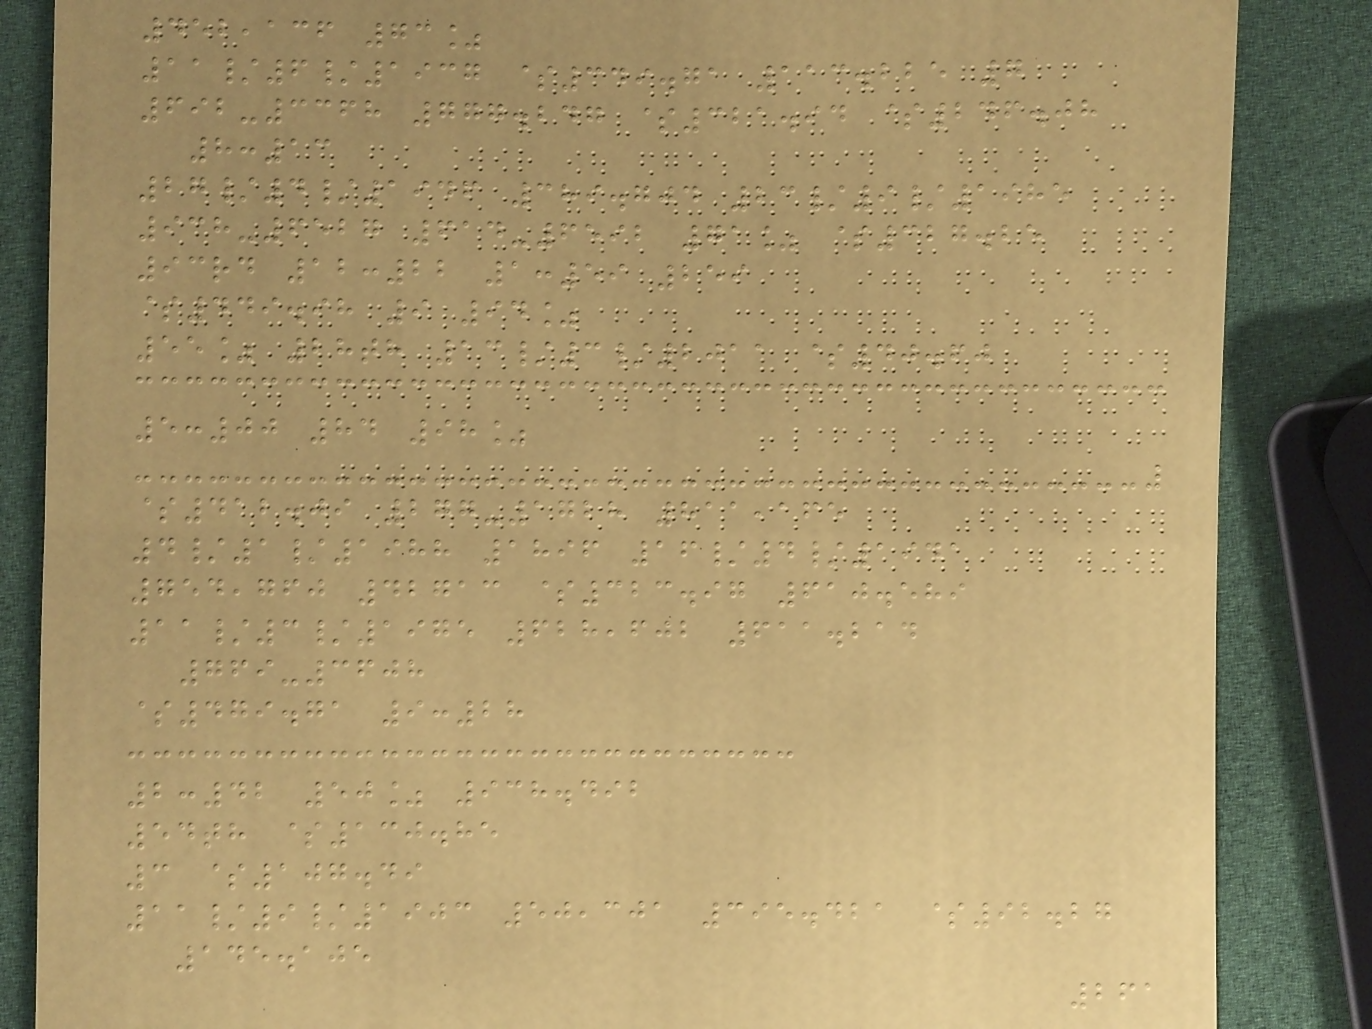452,136 73%
11/6/1937 $349.71 113.225 7
692-3368 777.247 $321.94 $246.08
8:13
27/4/1946 389.704 23/9/1985
938-6527 614-6592 71% $327.25
93rd 12:22 1:59 259
$449.98 9 94%
55% 28th 13/3/2011 $40.60
5:00 84 98%
$412.09 277-1728 811,165
4/1/1988 1896 16/4/1941
754,760 42713 $323.97 610.589
11/3/1975 628,602 611.214
769-3608
$479.71 9:28
2:42 50% 938.492
54th $130.85
3 $107.49
11/9/1903 50,301 395.421 $92.27
145.105
261
